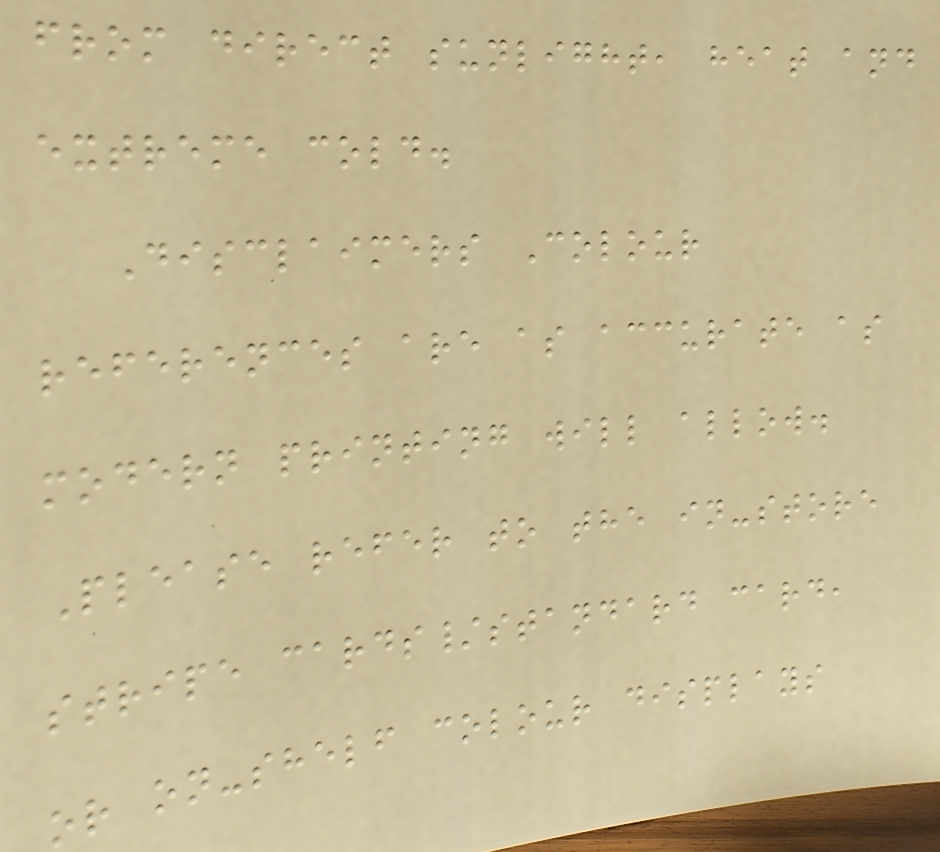from direct sunlight, heat and
extreme cold.
Disclaimers Colour
references are as accurate as
modern printing will allow.
Please refer to the in-store
stripe cards/standard card,
or on-shelf colour displays
